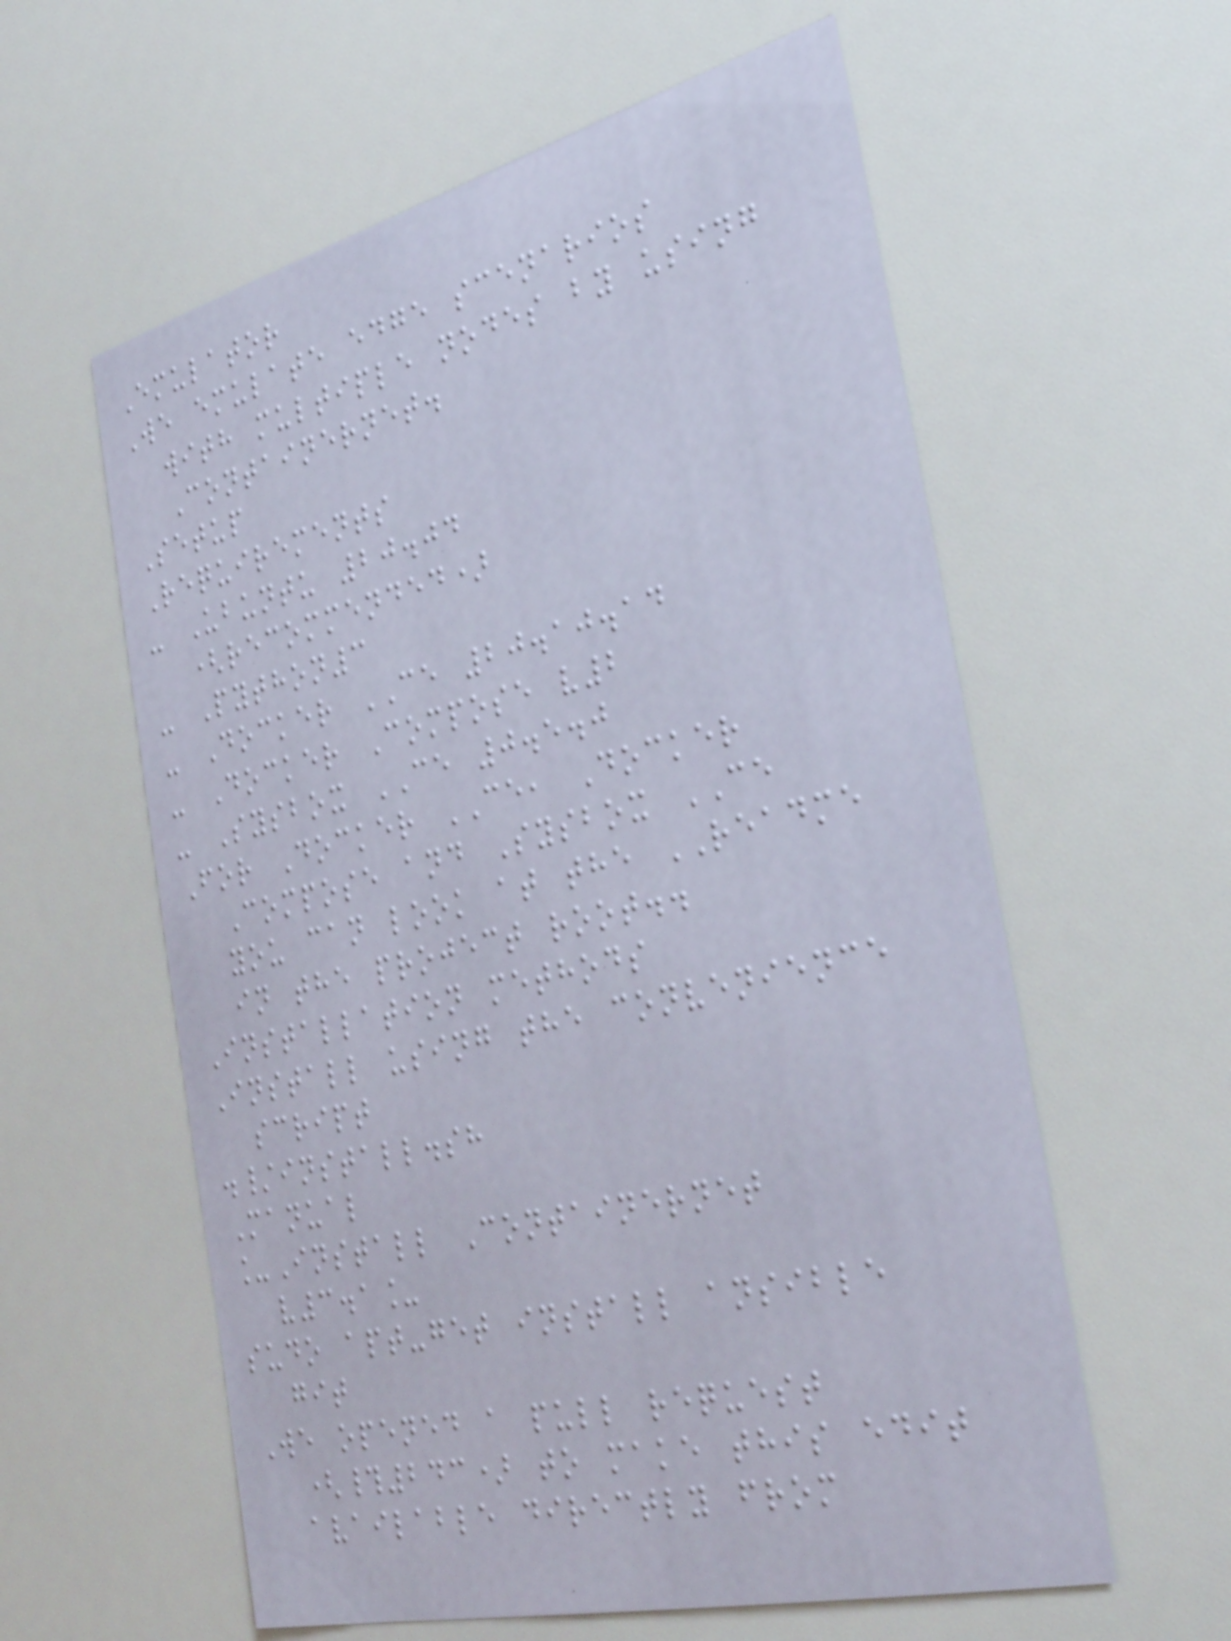Emulator
We emulate edge scenarios
with multiple nodes by using
Containernet.
Setup
Requirements
- Ubuntu 20.04
(recommended)
- Python3
- Docker CE 20.10.14
- Docker Compose v2
- Sysbox CE 0.5.0
For Docker CE, Docker
Compose and Sysbox CE
you can look at the README
in the project root..
Installation methods
Install using the convenience
script
./install.sh
Manual
_Install Containernet
v3.1_
sudo apt-get install ansible
git
We opened a pull request
(#243) to make this edit
available directly from
